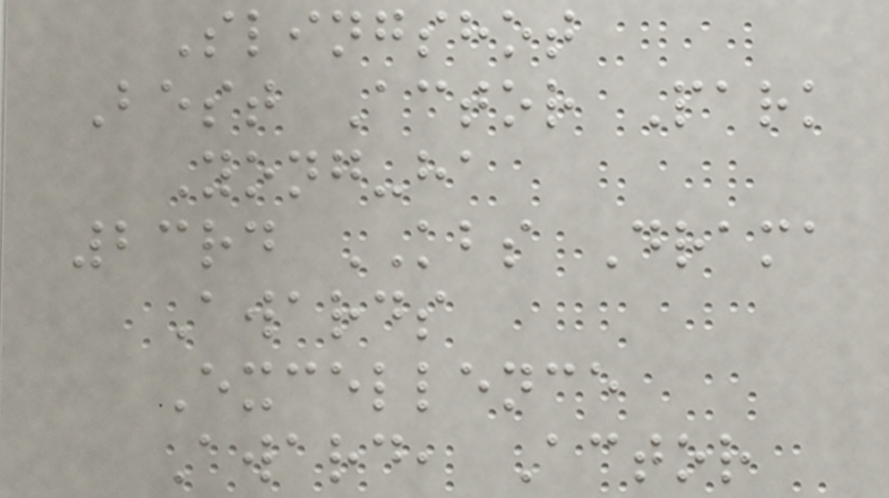Slingshot
Best Actor Park
Yong-ha
23rd KBS Drama
Awards
Excellence
Award, Actor
